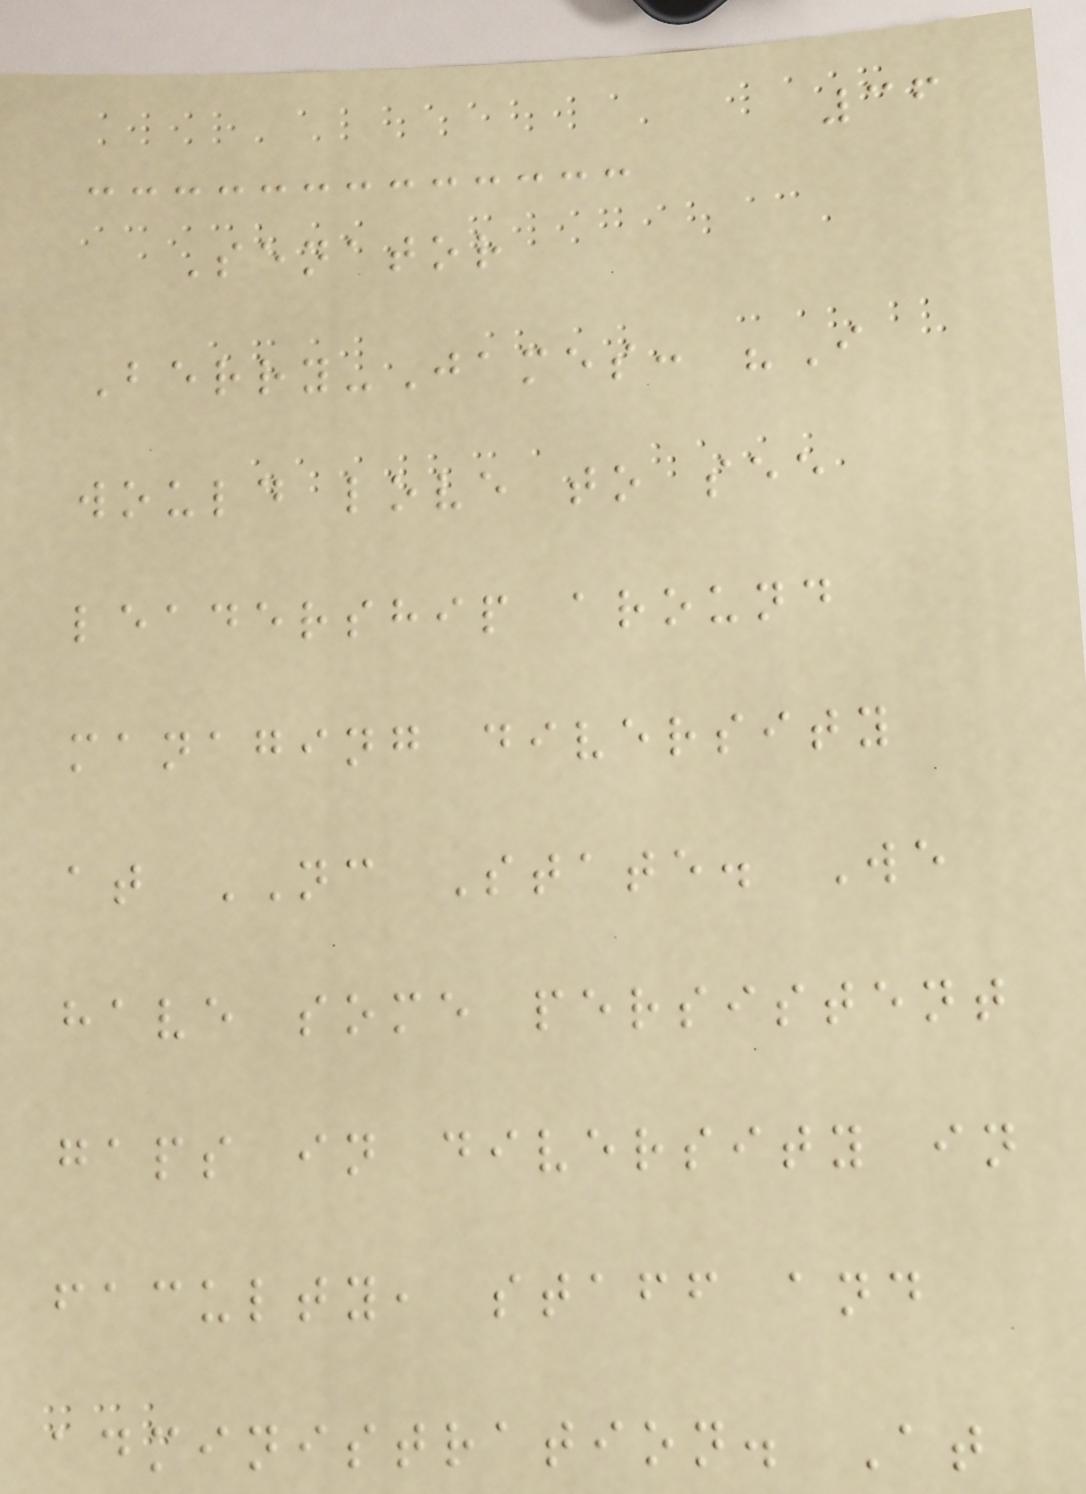36
Senator
Berry-James: "I
would love to see
leadership around
managing diversity
at NC State. We
have some persistent
gaps in diversity in
faculty, staff and
administration. At
